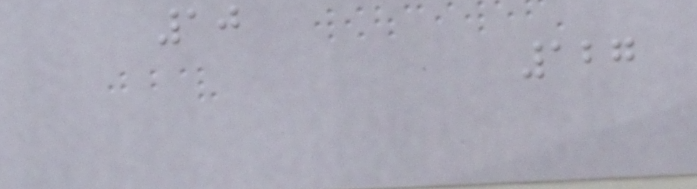10
127
